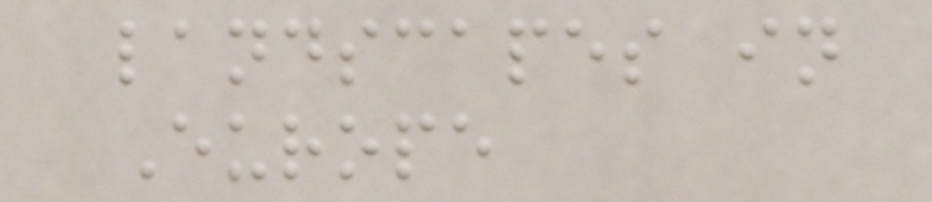landscapes in
Europe
